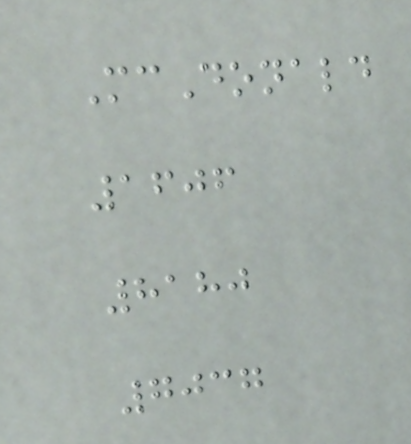McDonald
1606
8180
7037
